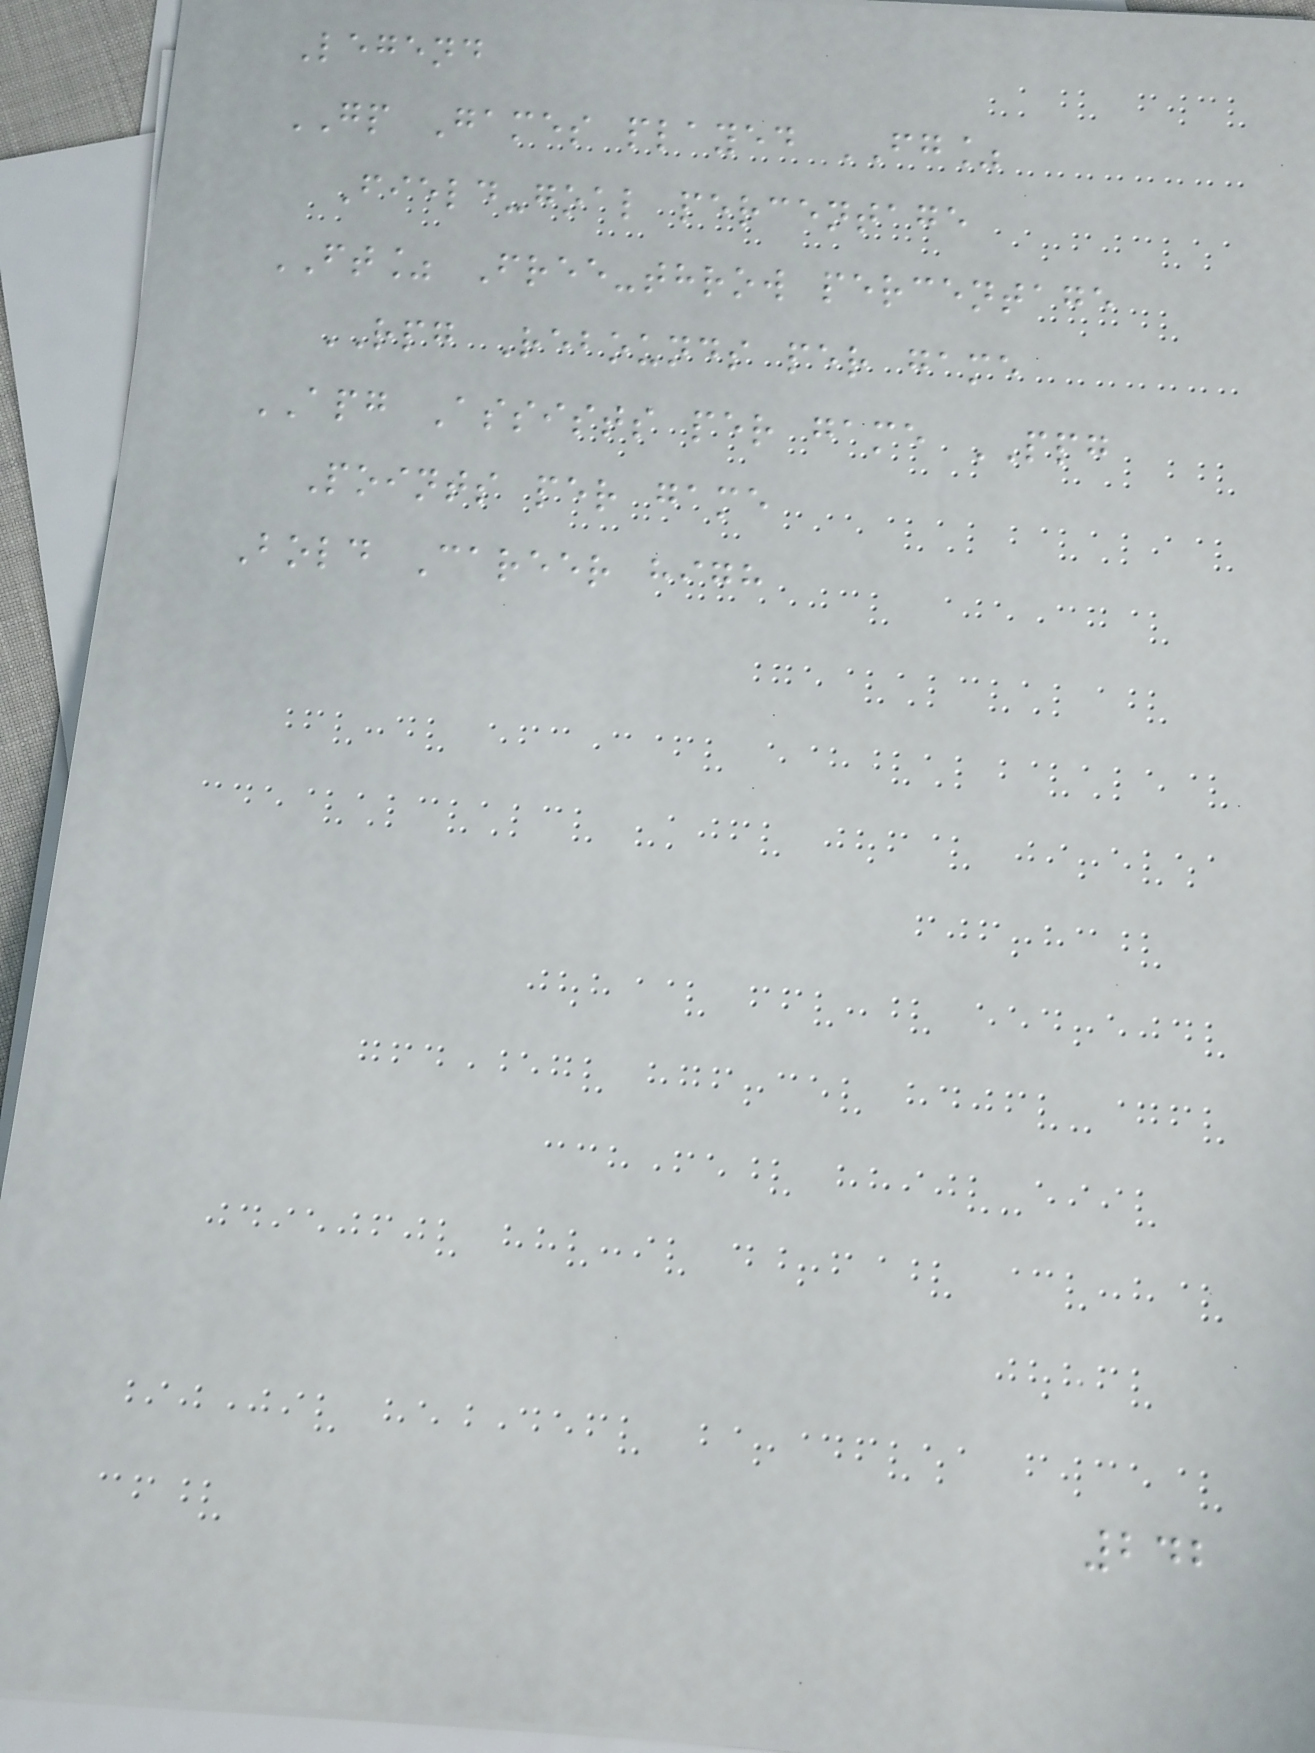Legend
GP Games played FG%
Field-goal percentage
FT% Free-throw percentage
RPG Rebounds per game
APG Assists per game PPG
Points per game
Bold Career high
242
